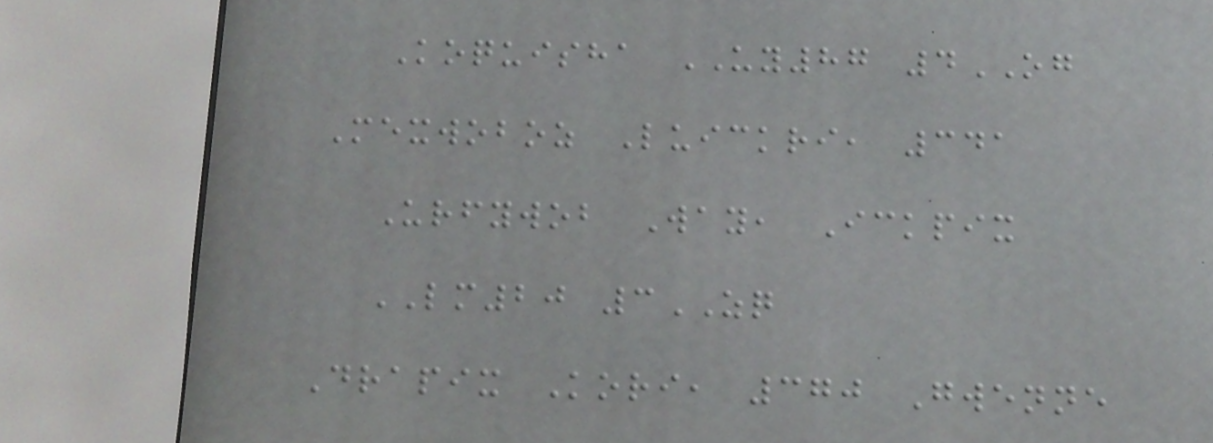Koquisha UY87 4OG
Mexwoboz Luickri, 341
Urfywob Way, Ickpix
LM20 3ZQ
Drapix Kori, 370 Gwenne
